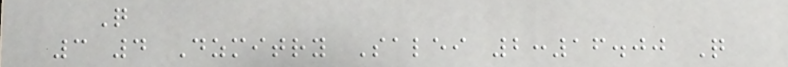Q
3 4 Dzmitry Salei 2:16.00 Q
